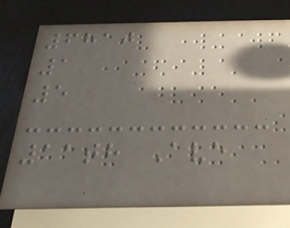6810
1
5
11th Ave
